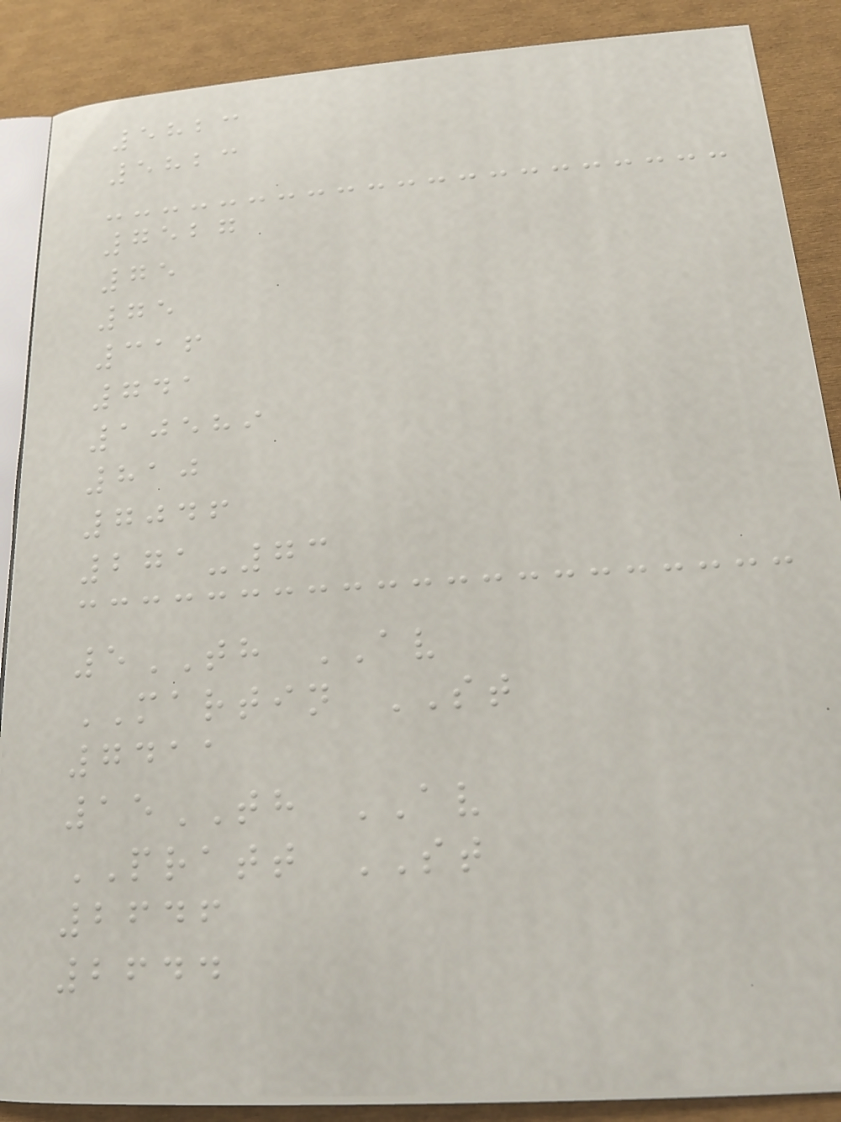5823
5823
7527
75
75
316
741
10589
810
7046
271-73
5TH AV
MARTIN ST
7411
15TH AV
PRATT ST
2646
2644
